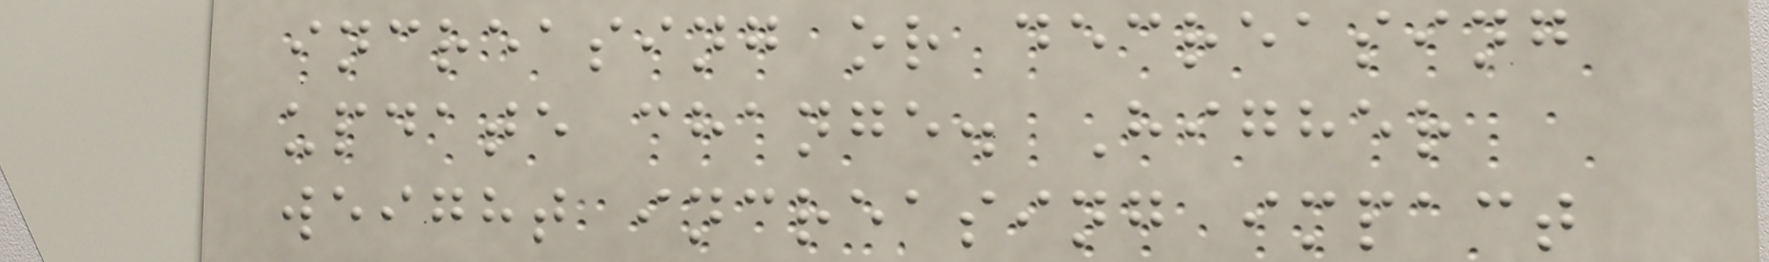increasing or decreasing
update change. Higher
weight increasing impact
